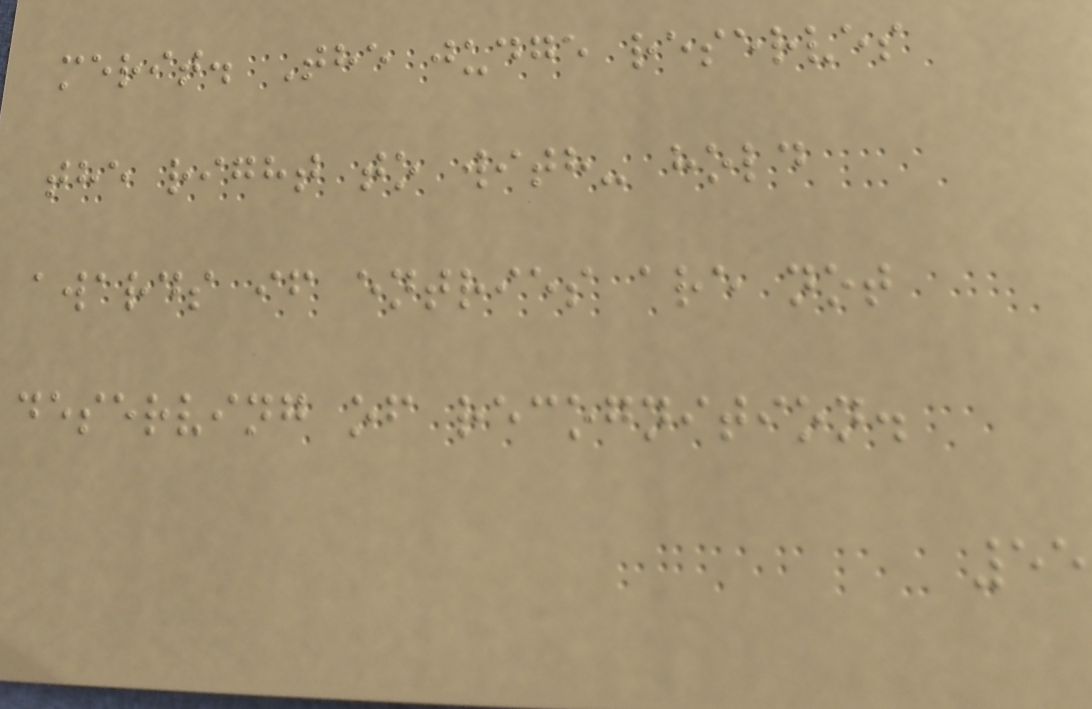merit. The judge reserves
the right to with- hold
awards if entries are not
deserving of recognition.
55
